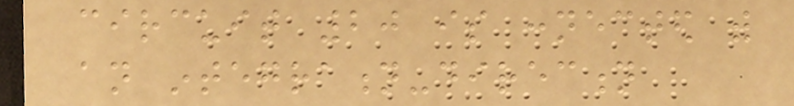circuit 20 is connected with
an integration-direction
